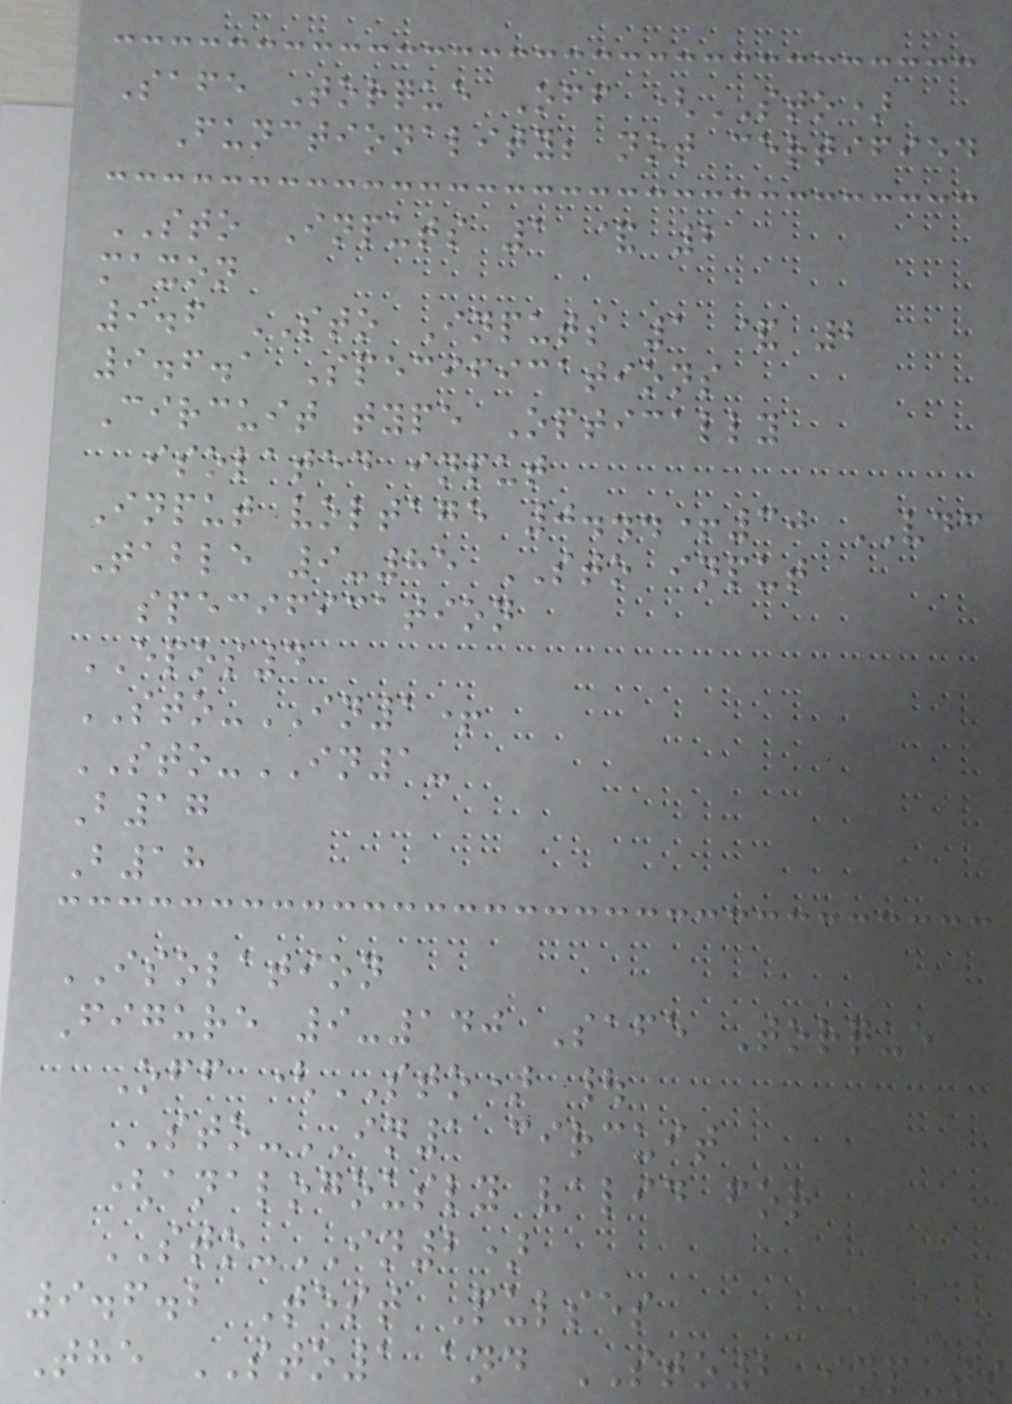Safe Torque Off (STO)
Functionality; not certified
STO Inputs 1 & 2
maxon
9.6 STO Inputs 1 & 2
9.6.1 Specifications
Circuit type Optically
isolated input
Input voltage 0...+30 VDC
Table 9-85 STO input
specification
EPOS4
STO-IN1+
STO-IN1-
B17
B18
ISOLATION
Figure 9-140 Safe Torque
Off (STO) |
STO-IN1 circuit
(analogously valid for
STO-IN2)
9.6.2 Test Pulses
The STO1 and STO2 inputs
